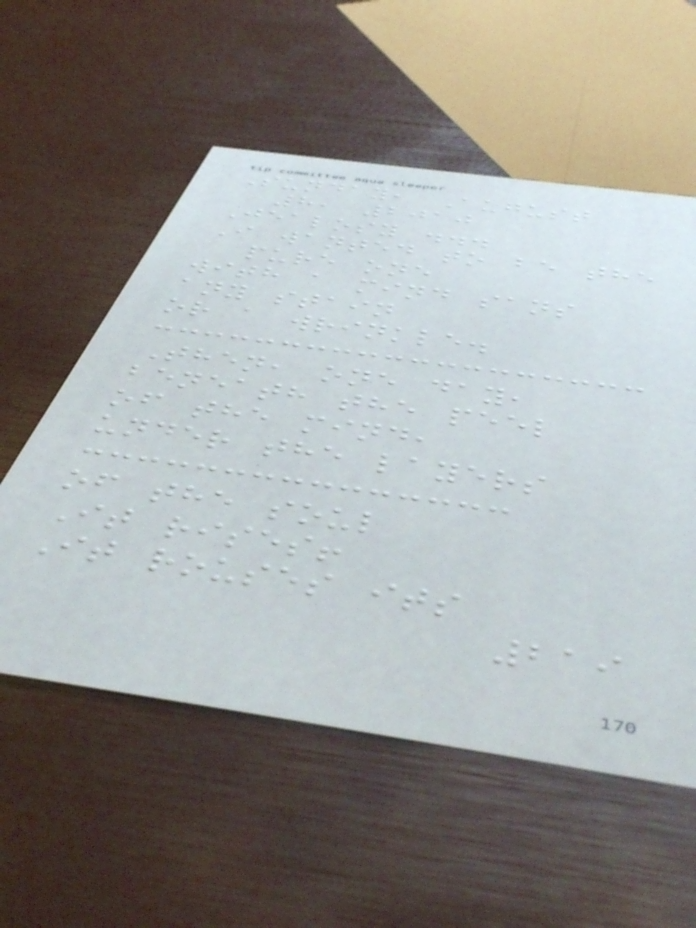Sunday, August
8, 2010
Jealosy ...
I wanted to be the
pure one
with a mind sans
any stain
or a wrinkle.
Then, one day,
beneath the peel
of the mind,
under the layers
of the soul
It rises!
It rouses its
219
